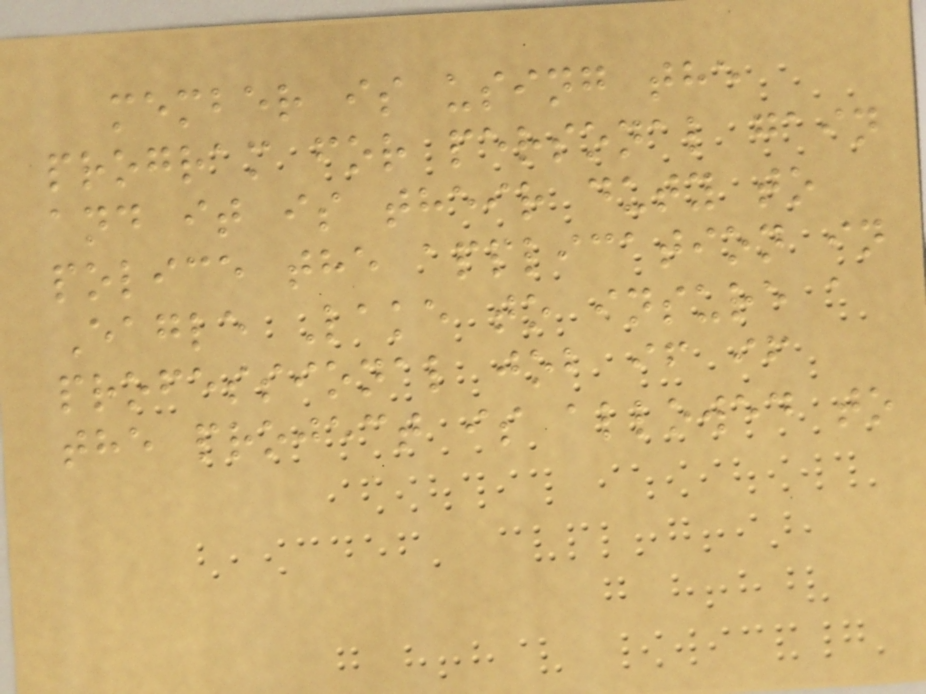member is using the
program for personal gain
and it is their duty to
police the application in
Eagle Lake to insure a
professional job if if
the project is allowed to
